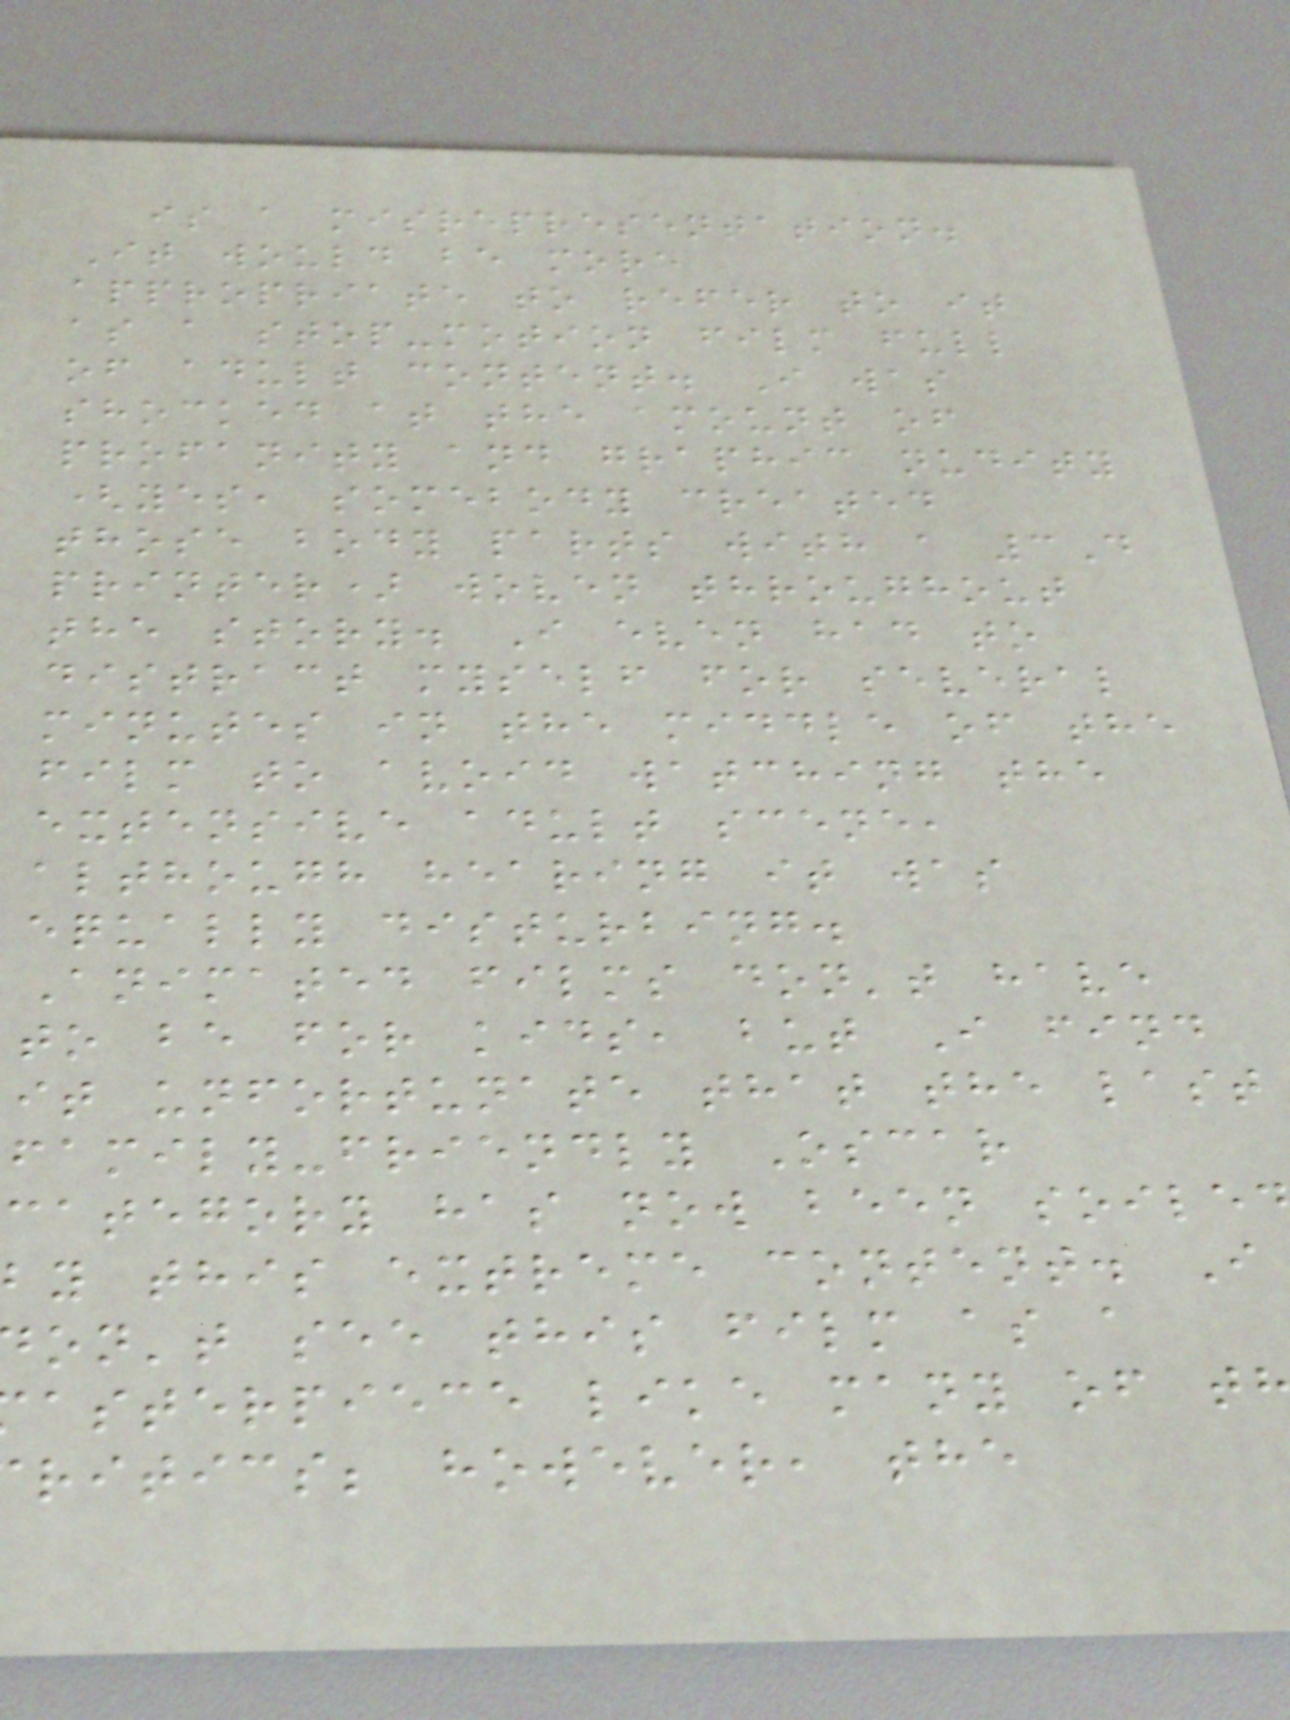is a misrepresentation.
It would be more
appropriate to refer to it
as a stop-motion film full
of adult content. I was
shocked at the amount of
profanity and graphic nudity
(yes, somebody created
those body parts with a 3D
printer) woven throughout
the story. I even had to
distract myself for several
minutes in the middle of the
film to avoid watching the
extensive adult scene,
although hearing it was
equally disturbing.
Animated films don't have
to be for kids, but I find
it unfortunate that the last
family-friendly Oscar
category has now been soile
by this extreme content. I
on't see this film as a
asterpiece like many of t
ritics; however, the
